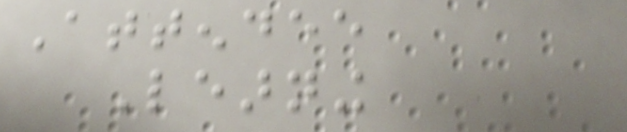Attendee
Learning
